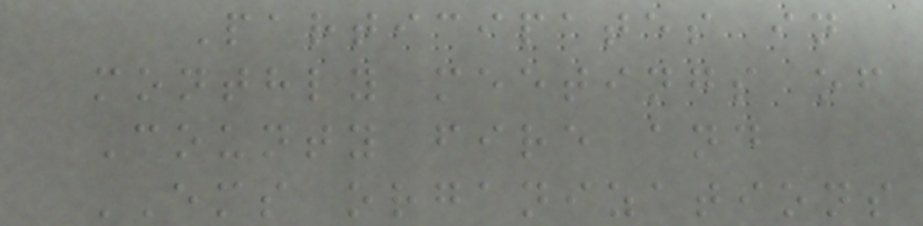Participates in
monthly meetings of
County fire and
EMS organizations
